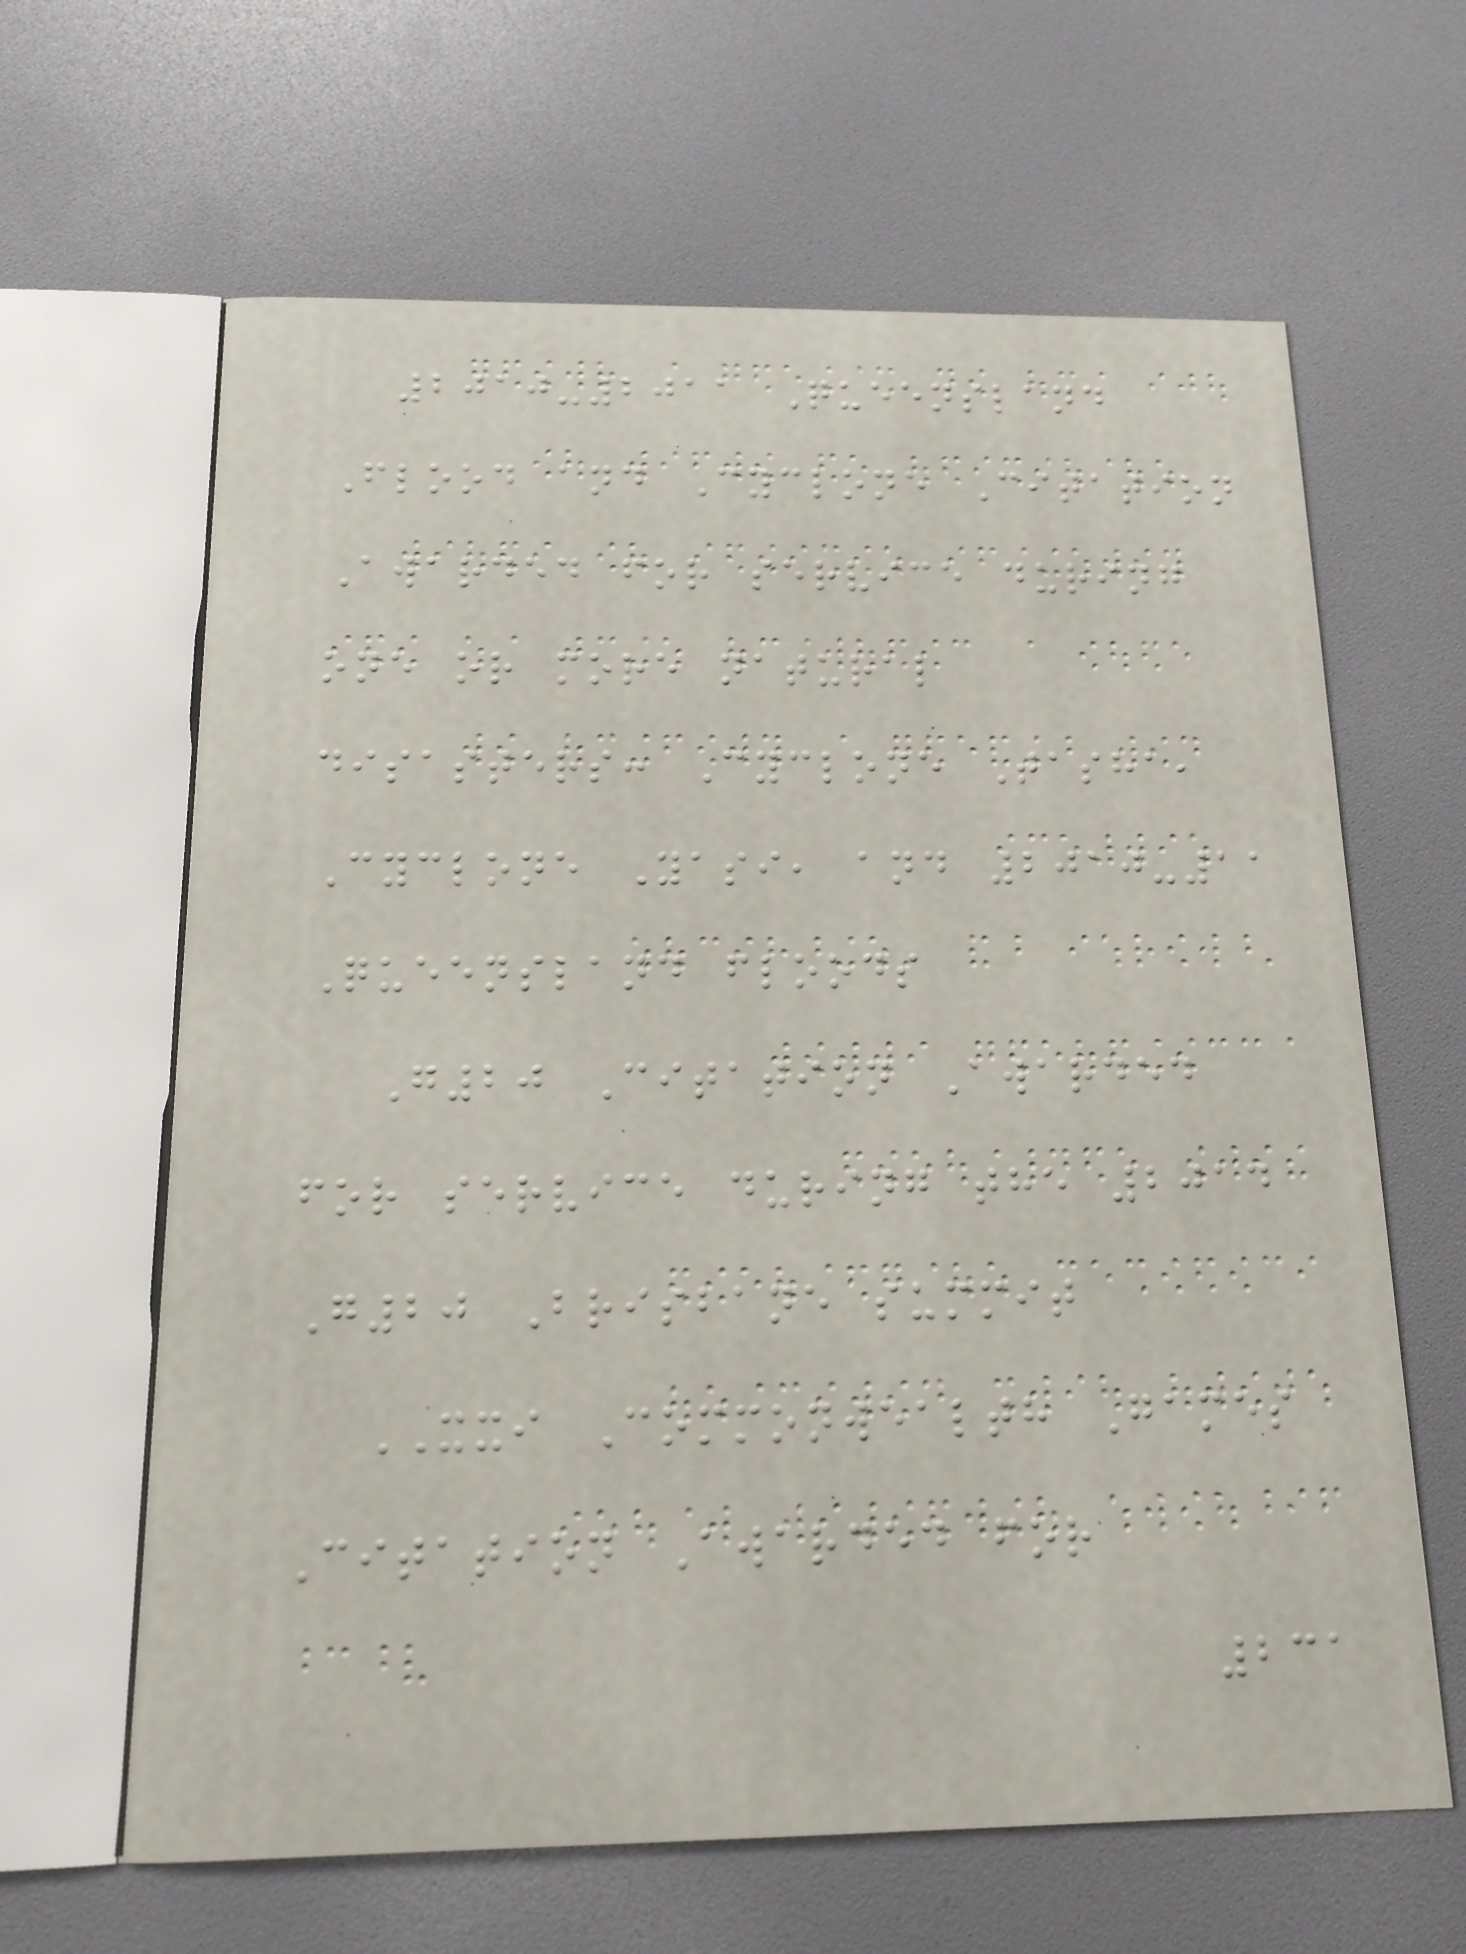2010-2011 Queensland
Flood and Cyclone Citation
Awarded for service during
one or more natural
disasters: Cyclone Tasha,
Cyclone Yasi, and 2010-11
Queensland floods
G20 Citation Awarded
for service during the 2014
G20 Brisbane summit
XXI Commonwealth Games
Citation Awarded for
231
